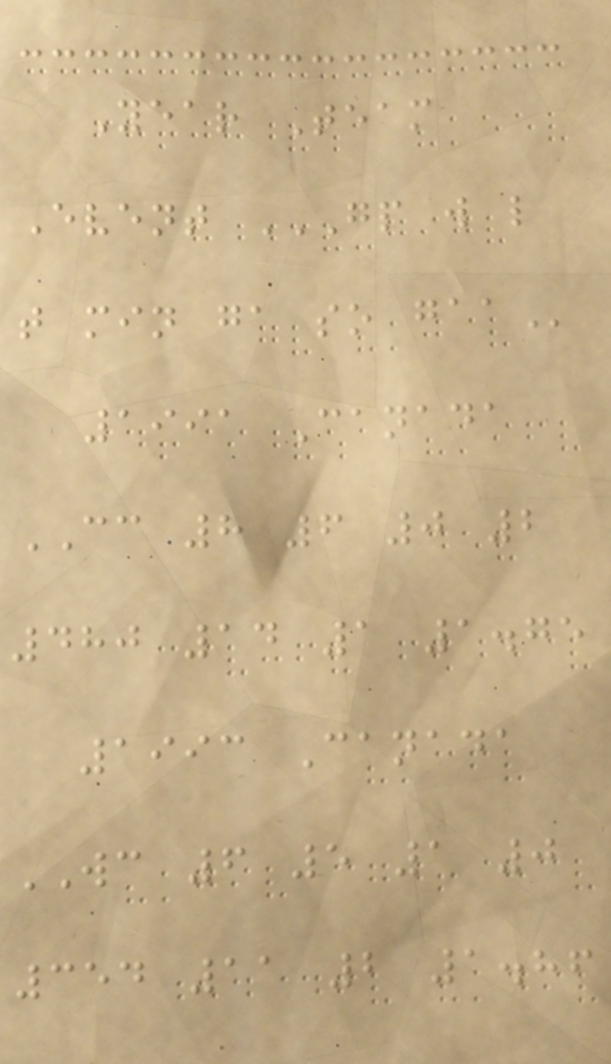Year Team
Event GP W L
T MIN GA SO GAA
1991 Canada
CC 8 6 0 2
480 14 1 1.75
1993 Canada
WC 6 5 1 0
354 11 2 1.86
